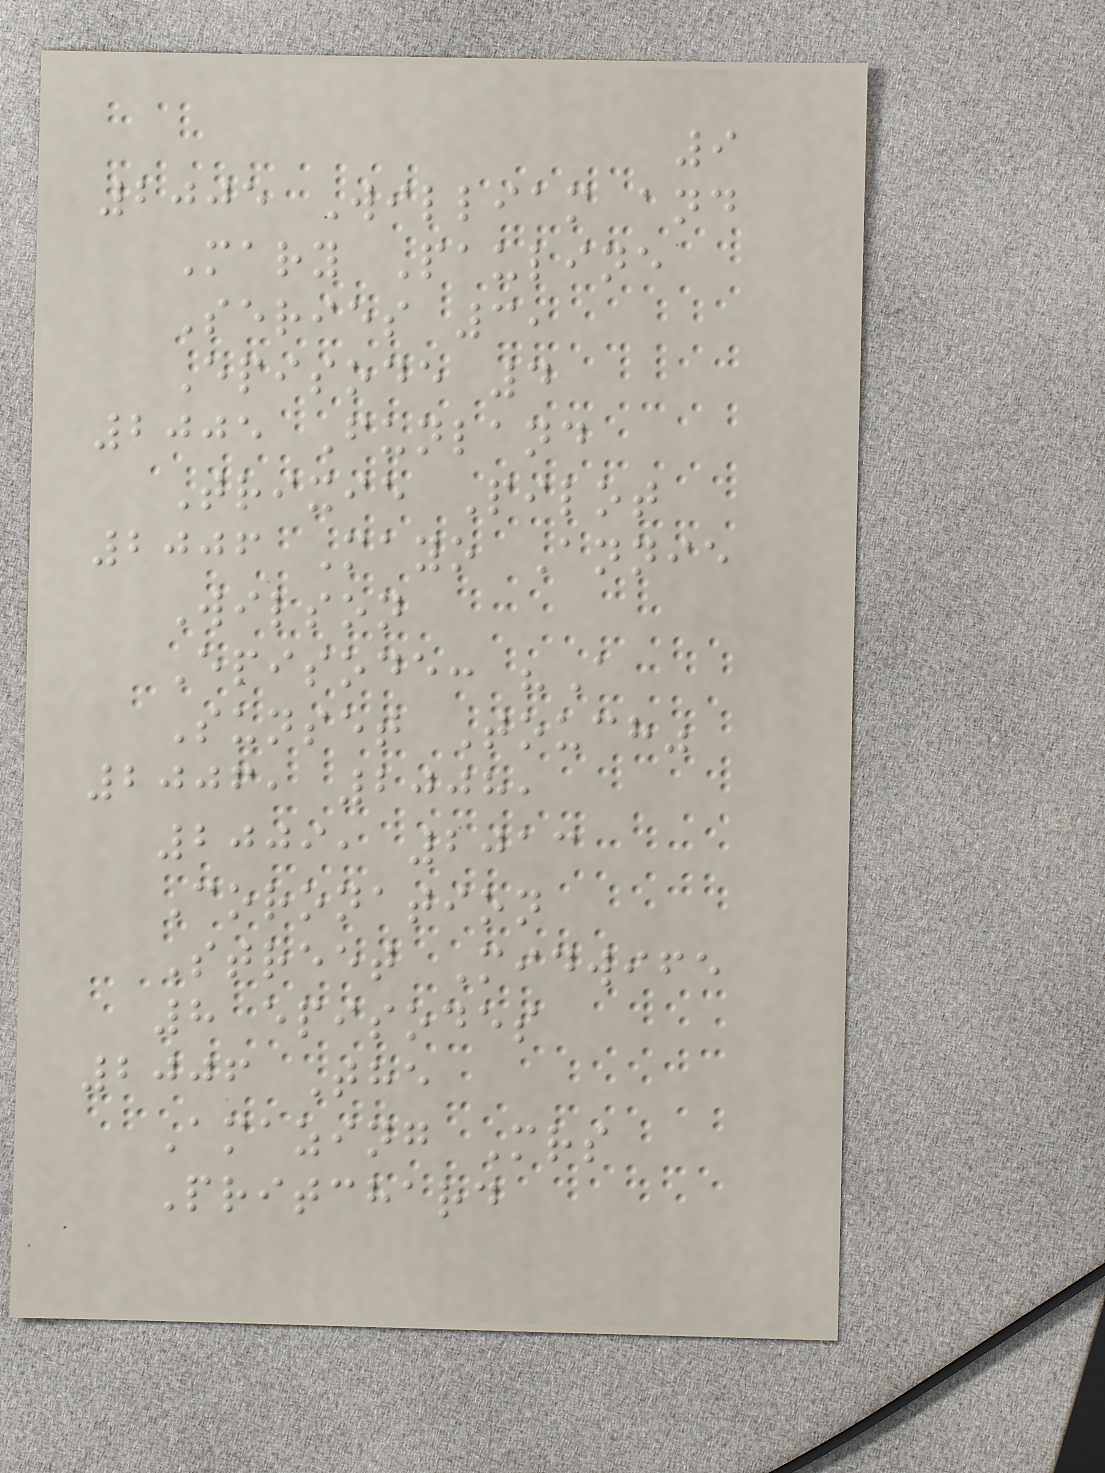9
2005 William and
Mary Pauline
Series 3,
Episode 4
2005 Funland
Trixie Pilot
2006 Mayo Annie
Wilson
Episode: "A
Sunset Touch"
2006, 2008,
2009, 2013
Coronation
Street Midwife
8 episodes
2006 The
Amazing Mrs
Pritchard
